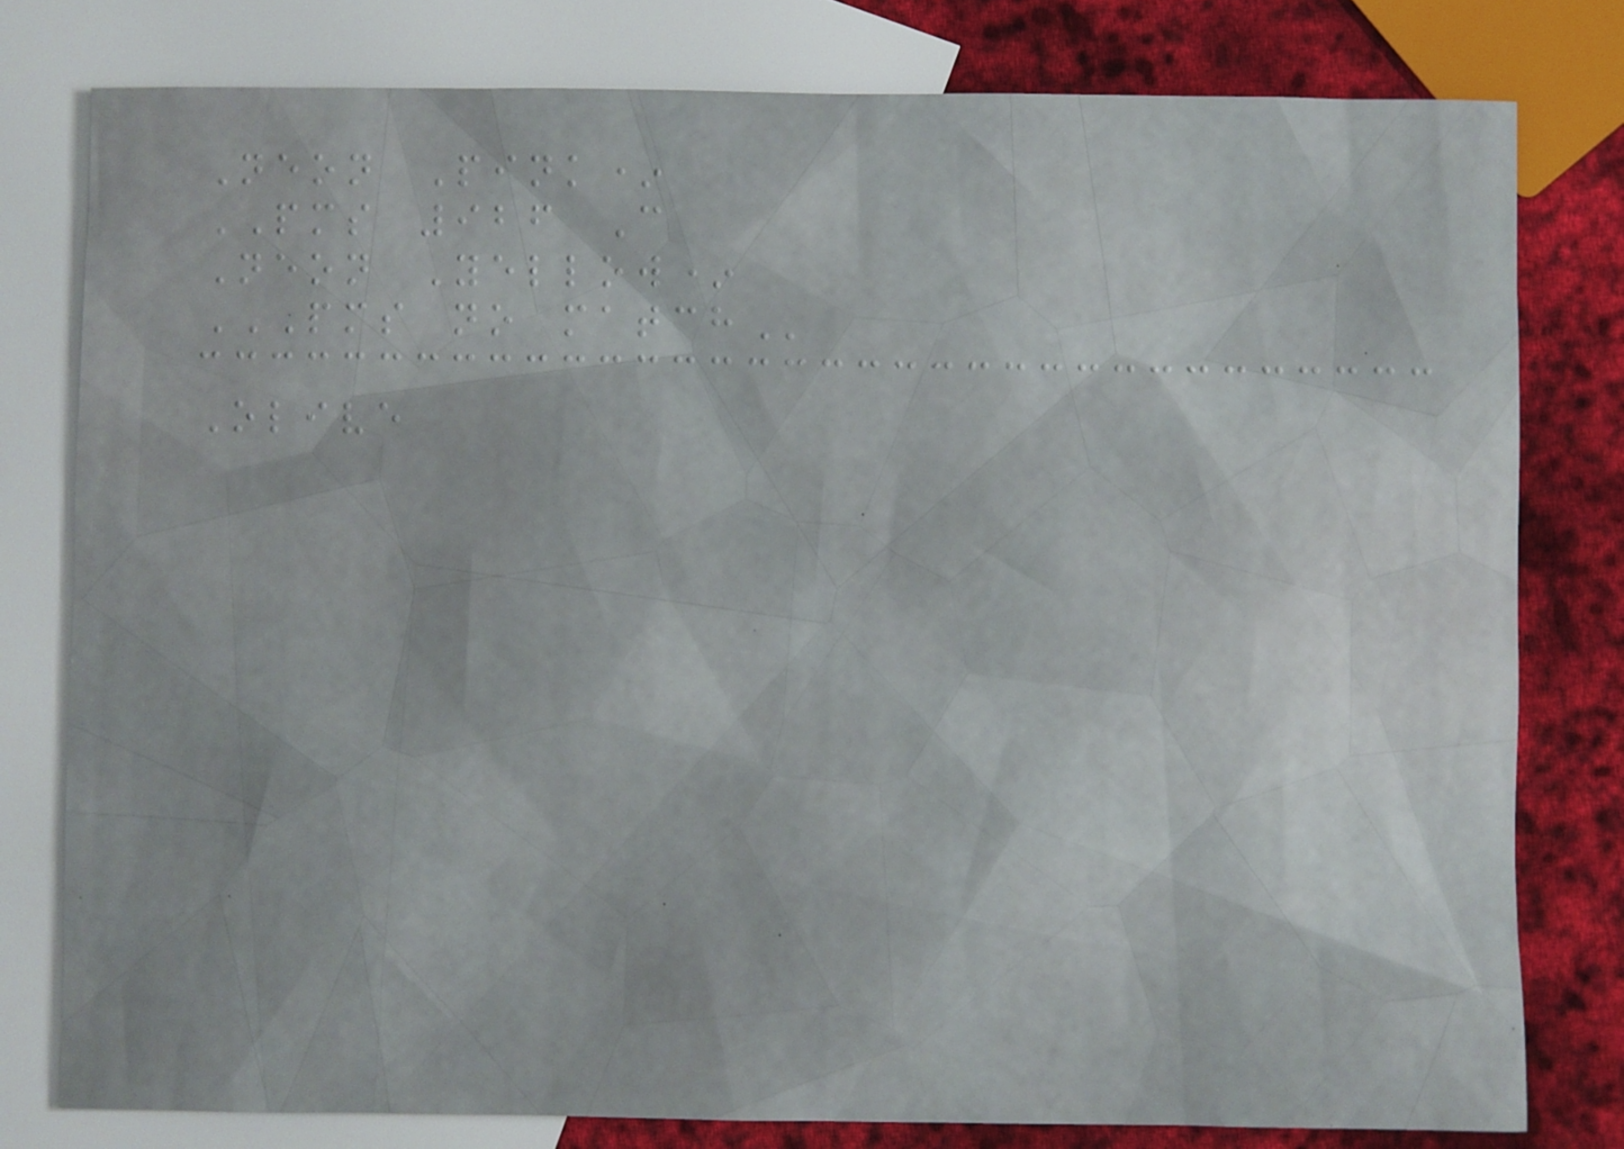Neon Pink*
PMS 926 C
Neon Yellow*
PMS NO MATCH
Olive
